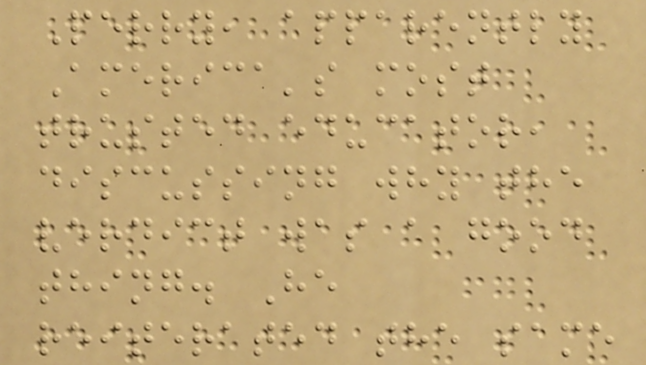Perry, apparently
America's most
trusted educator,
discussing why the
verdict was a good
thing. He
reiterated the same
